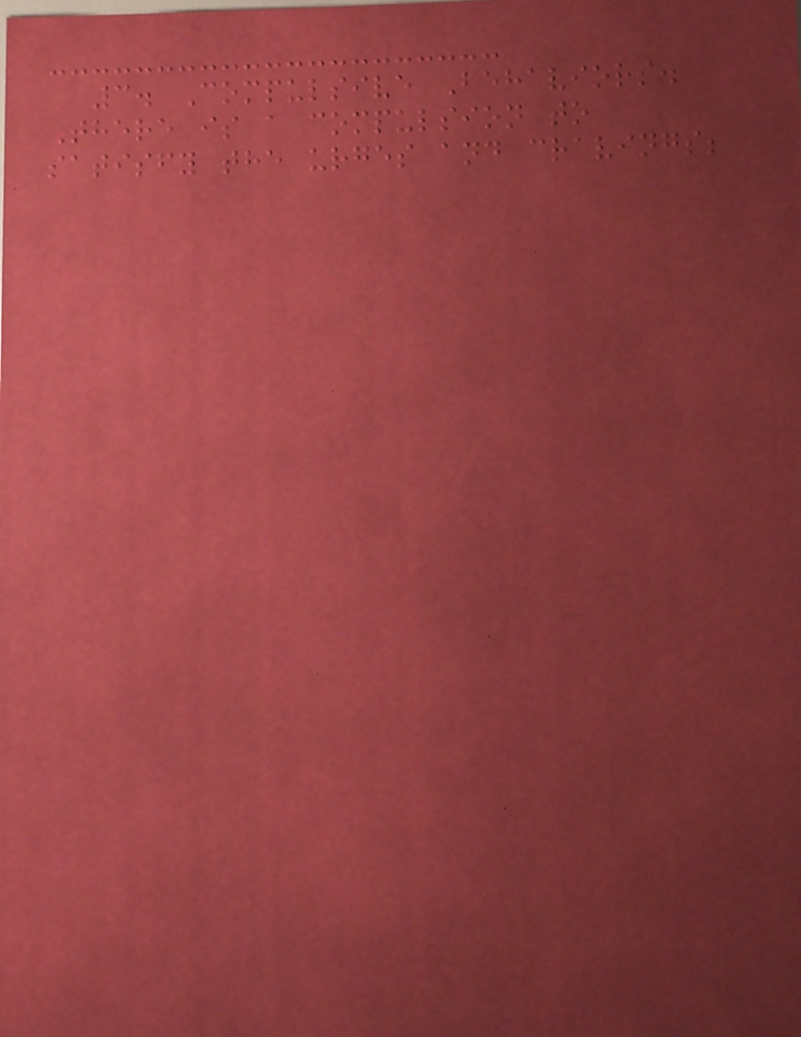3. Compulsive Behaviors.
There is a compulsion to
satisfy the urges and cravings;
